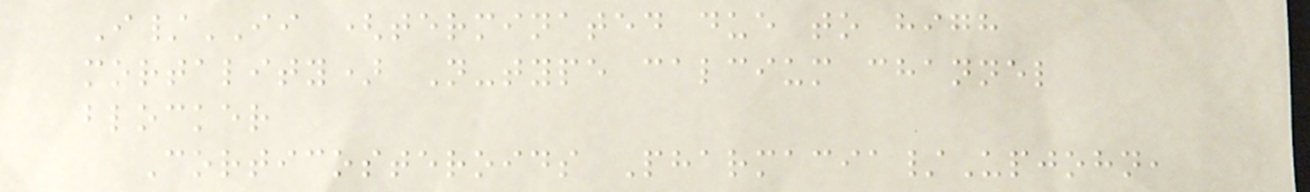I/II (terminated due to high
mortality) N-type calcium channel
blocker
Corticosteroids Pharmacia/Upjohn,
